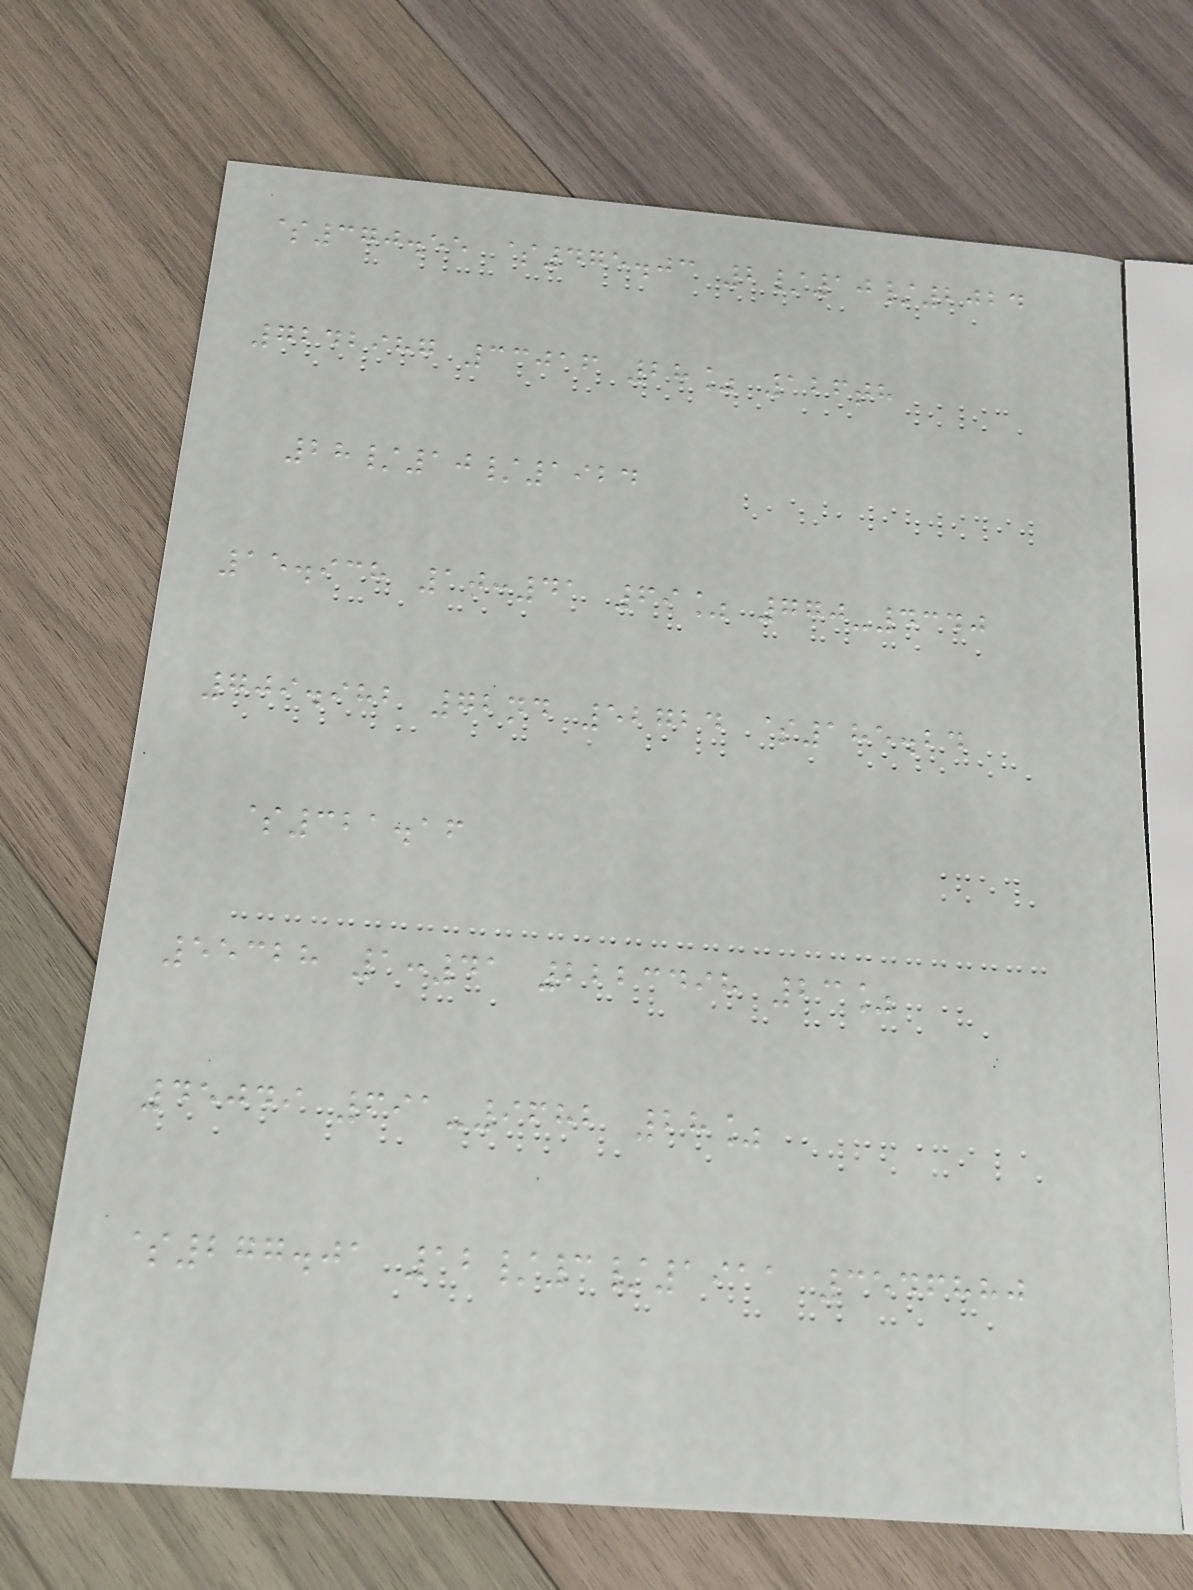$370.55 $475.03 2/10/2024
7242987 33016 28% 126th
28/10/1924
15.938 10:41 69% 770-4340
709.982 72nd 52724 $185.24
$321.16
55328 1:41 2223498 23%
45049 691-9682 28%
$277.01 12/3/1911 3546880
